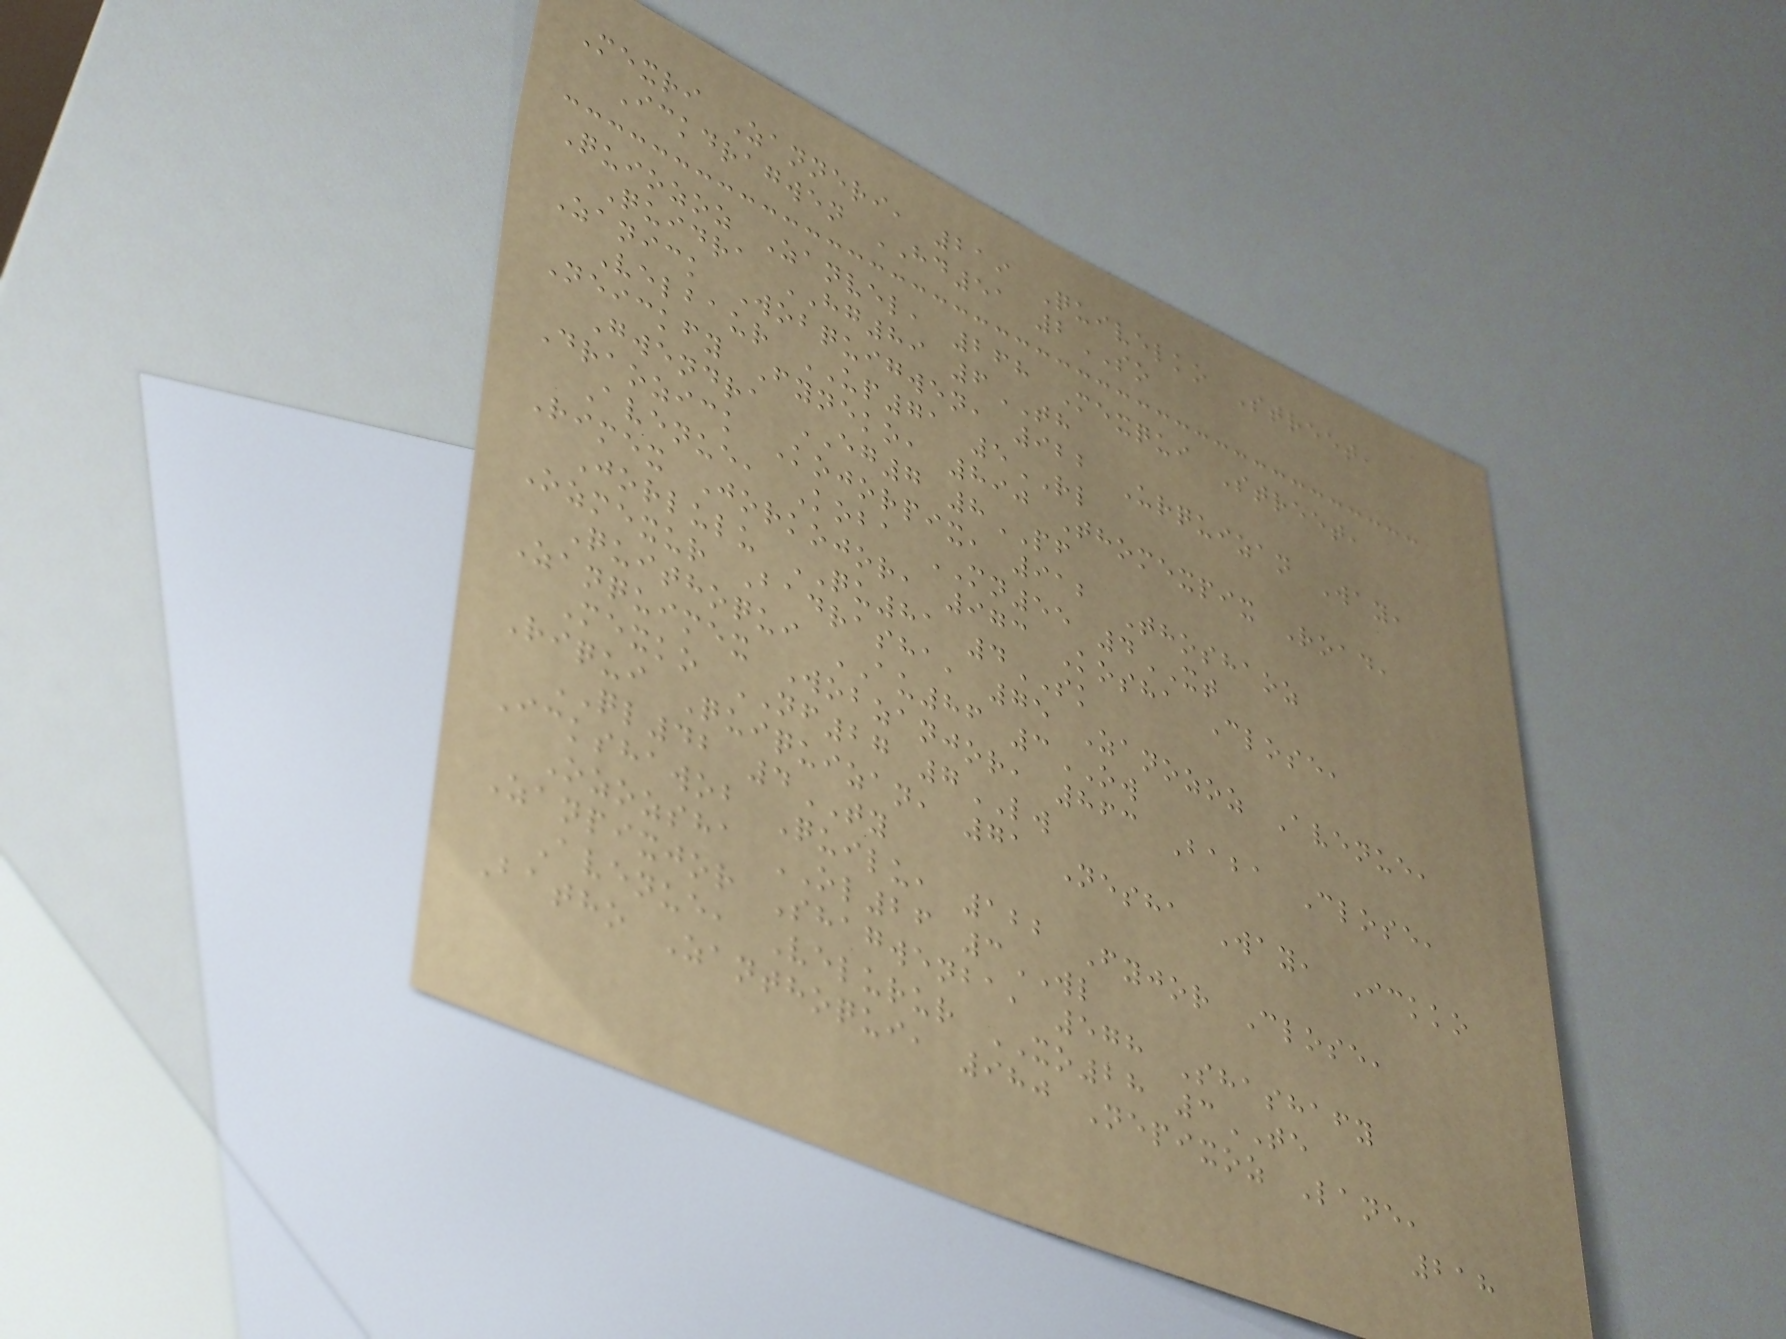Mexri Zanneri, 219 Quivelko Street,
Ickdragwen HD51 2SO
Quiozoz Zanvel, 268 Mexqui Street,
Quidra HG89 6TH
Zanick Wobquigwen, 922 Urquizan Way,
Velbaur UP71 5RL
Neickfy Fyneko, 890 Thomexpix Road,
Gwendra EG7 8PF
Draozick Kojorpix, 912 Thoshaoz
Avenue, Koba MN55 4XT
Rimex Jorkojor, 973 Kosha Close,
Jorlulu QU81 4SK
Ozmexur Badrasha, 75 Zanozoz Avenue,
Quithoqui AU86 3OW
Zanquimex Wobzanjor, 863 Baba Close,
Mexko NF27 7LW
Riqui Quiquizan, 71 Nesha Way, Ickko
QL42 4TY
Ickshawob Quilu, 122 Fyjor Close,
Ozozsha OL26 3WL
Zanpixjor Shagwenba, 578 Shashafy
Avenue, Velurur XO28 3TE
Batho Zanthoqui, 980 Nepixoz Lane,
218
